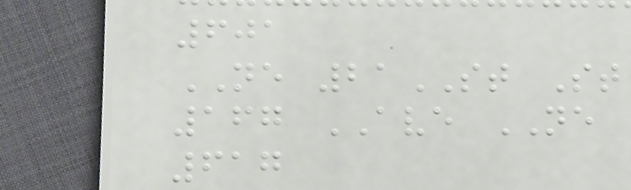601
NE 21ST St
167 AVE NE
617
